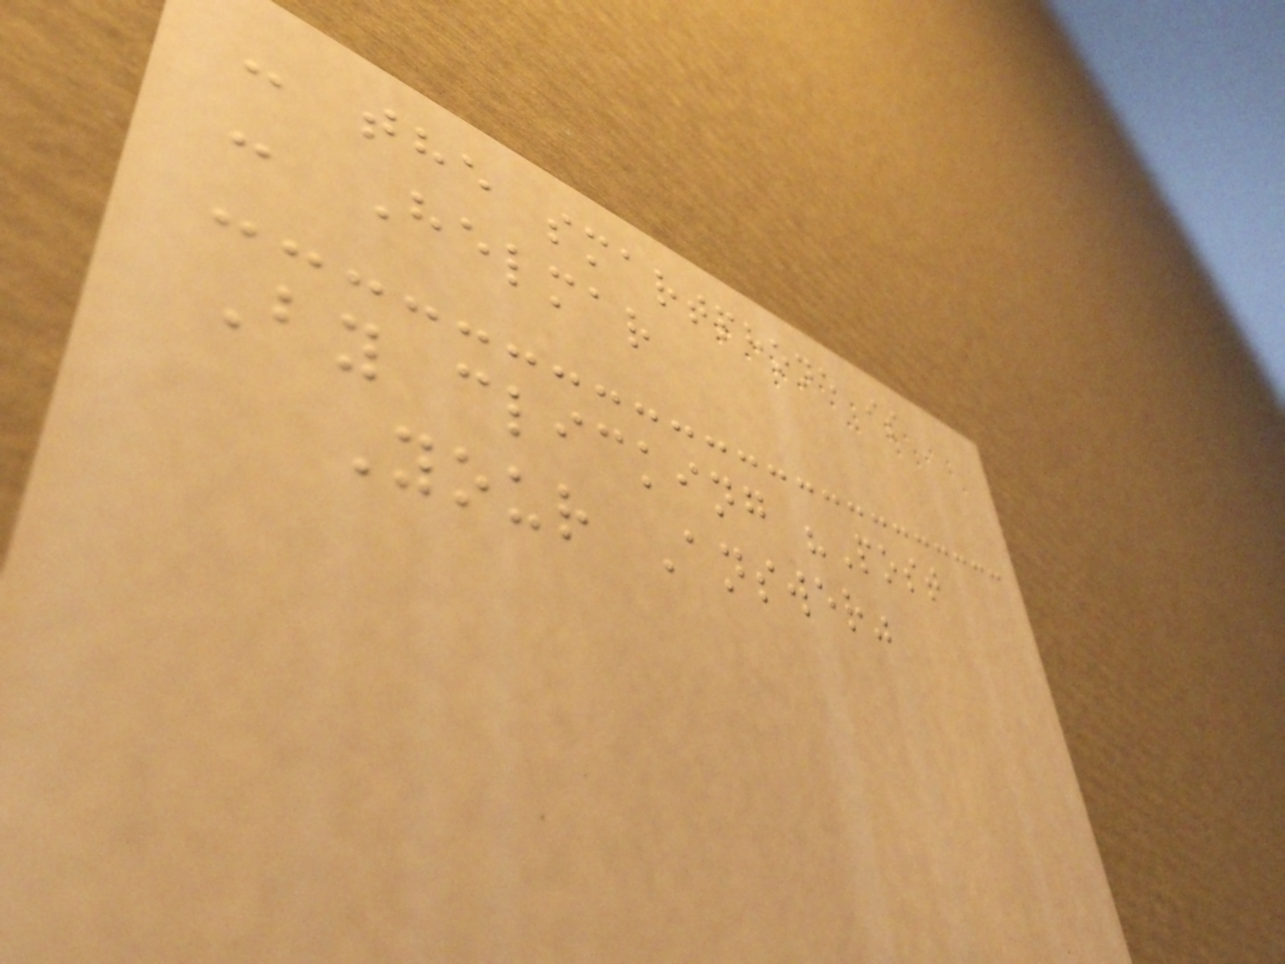- the smartphone is
- Helmar
By clicking "Post
Your Answer"
